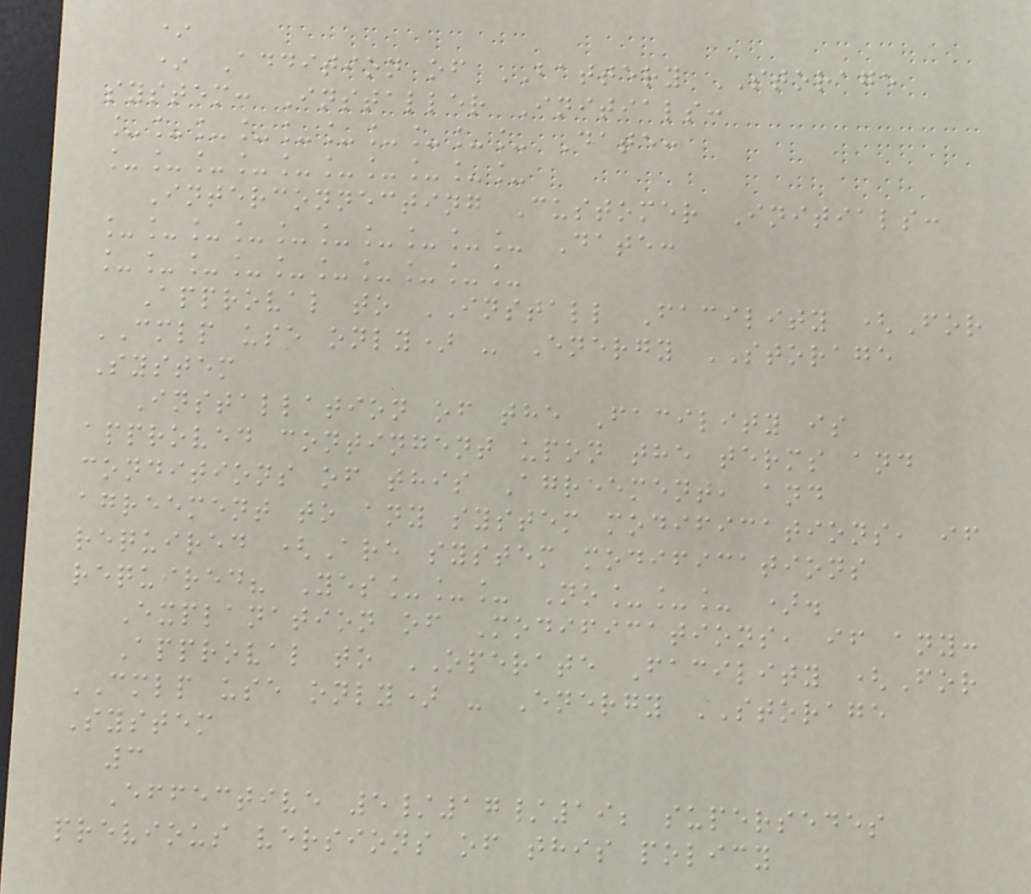*
* Addition of BATTERY STORAGE
system: Installer Initials:
__________ Date:
__________
Interconnecting Customer Initials:
__________ Date:
__________
Approval to INSTALL Facility (For
CMLP use only) - Energy STORAGE
System
Installation of the Facility is
approved contingent upon the terms and
conditions of this Agreement, and
agreement to any system modifications, if
required (Are system modifications
required? Yes___ No___ ).
Explanation of Modifications, if any:
Approval to OPERATE Facility (For
CMLP use only) - Energy STORAGE
System
3
Effective 5/17/19; supersedes
previous versions of this policy
